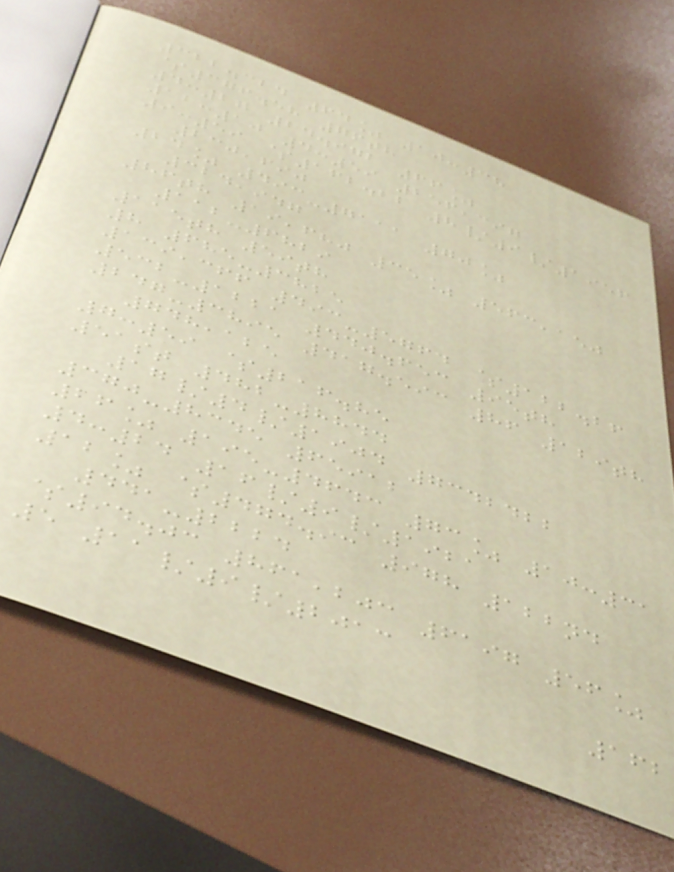322.324 64% 10:38
$376.58 76th
4:27 24.972 66%
12:10 4:59 256,397
9:59 $162.22 8/9/1956
230,690
24% 493-7111 70%
324,947
86th 19,680 35% 563,150
112-6829
115th 59th
8 685-3825
139,366 493-5764 $122.26
532-1221 440.653 95th
247-3895 417.593 86 129th
748,125
7:59 $216.85
51st 482-8844
17/4/1904 7342422
370-8345 65912
26% 195-4643 73% 10:31
4:24 16/9/1921
12% $474.93 978 122nd
441-2224
$94.03 861,203 6197 56%
5 11/9/2013
162
